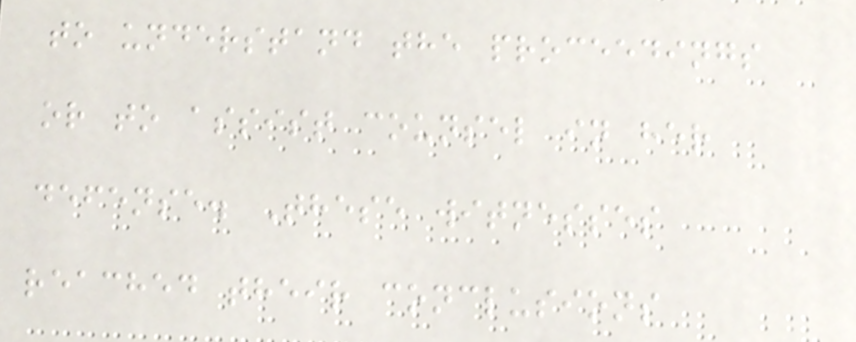to understand the proceedings
or to assist counsel in her
defense. These witnesses
reached their conclusions
